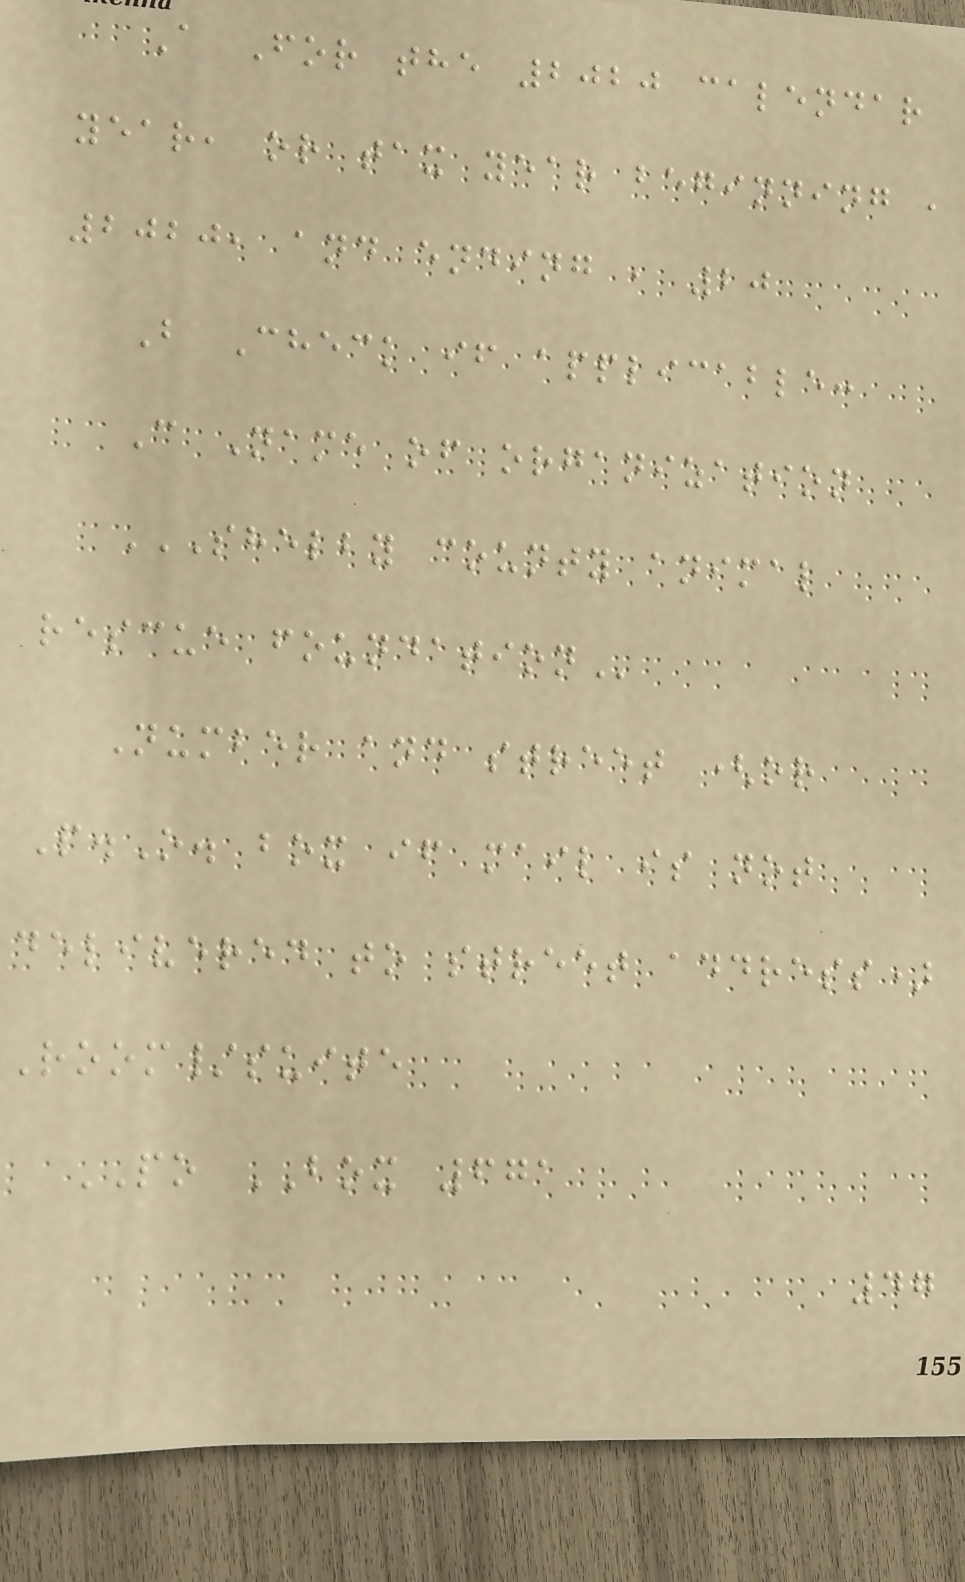A For the 2020 calendar
year, or tax year beginning ,
2020, and ending , 20
B Check if applicable:
C Name of organization
SHELBY COUNTY ANIMAL
RESCUE FOUNDATION
Number and street (or
P.O. box if mail is not
delivered to street address)
Room/suite
PO BOX 671
47
